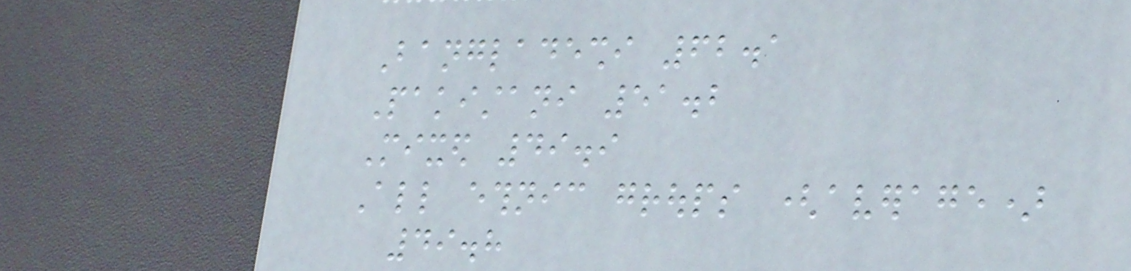Bangladeshi 62.1
Pakistani 51.2
Mixed 49.9
All ethnic groups (average)
49.8
